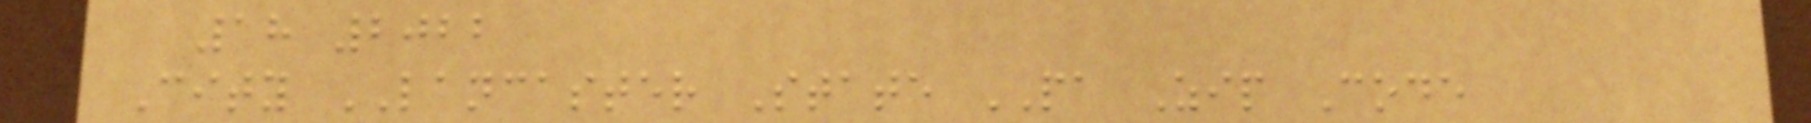18 2022
City LANCASTER State PA Zip Code
